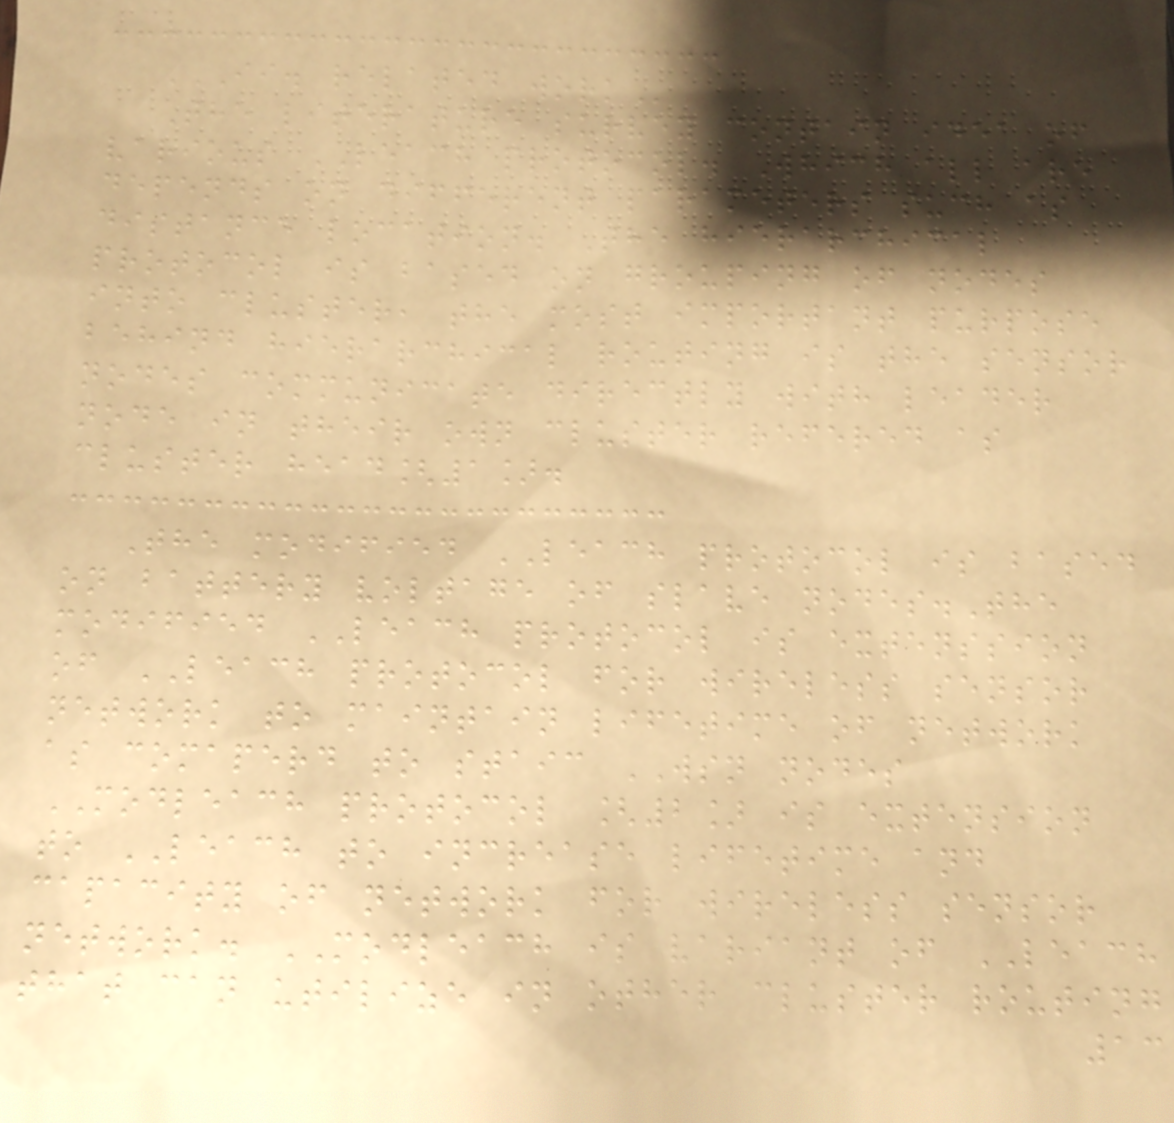II. RELATED WORK
The literature survey contain idea of
various LEACH protocol. Which all are
depends on different parameters such as
distance location. The hierarchical
protocol is based on grouping of nodes
into cluster, the most important purpose
behind hierarchical routing is the sensor
nodes communicate directly with leader
node in their own cluster refered as
cluster head[1].
The modified LEACH protocol is based
on battery voltage of slave nodes.The
modified LEACH protocol is extenssion
of LEACH protocol for wireless sensor
network to maintain lifetime of network
as comaperd to staic WSN nodes
MODLEACH protocol [2] is extension
to LEACH to increase lifetime and
capacity of network for wireless sensor
network. MODLEACH is variant of LEACH
that can utilize in other cluster routing
13
